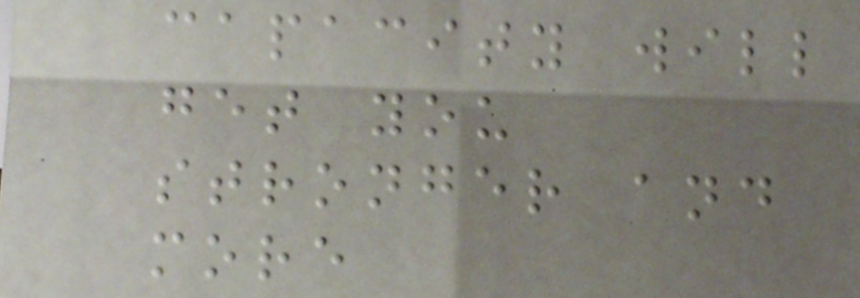capacity will
get you
stronger and
more
